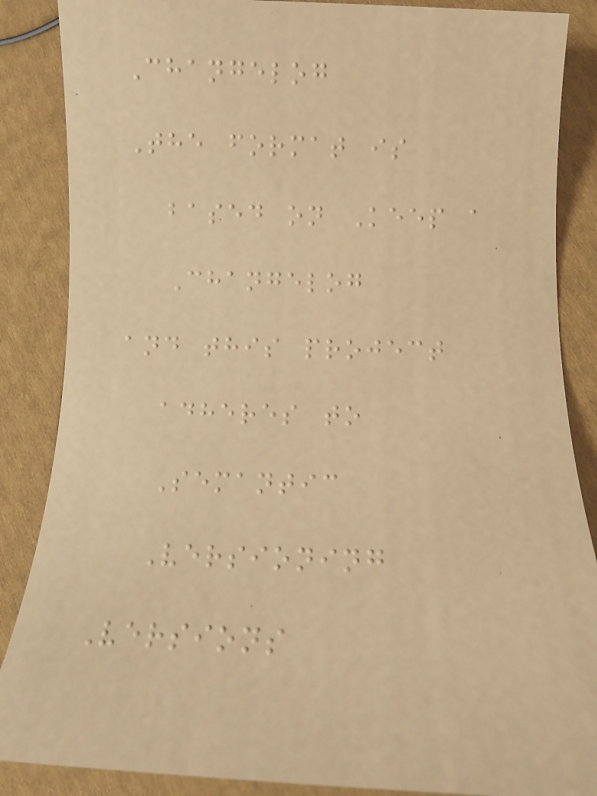Changelog
The format is
based on Keep a
Changelog
and this project
adheres to
Semantic
Versioning
Versions
